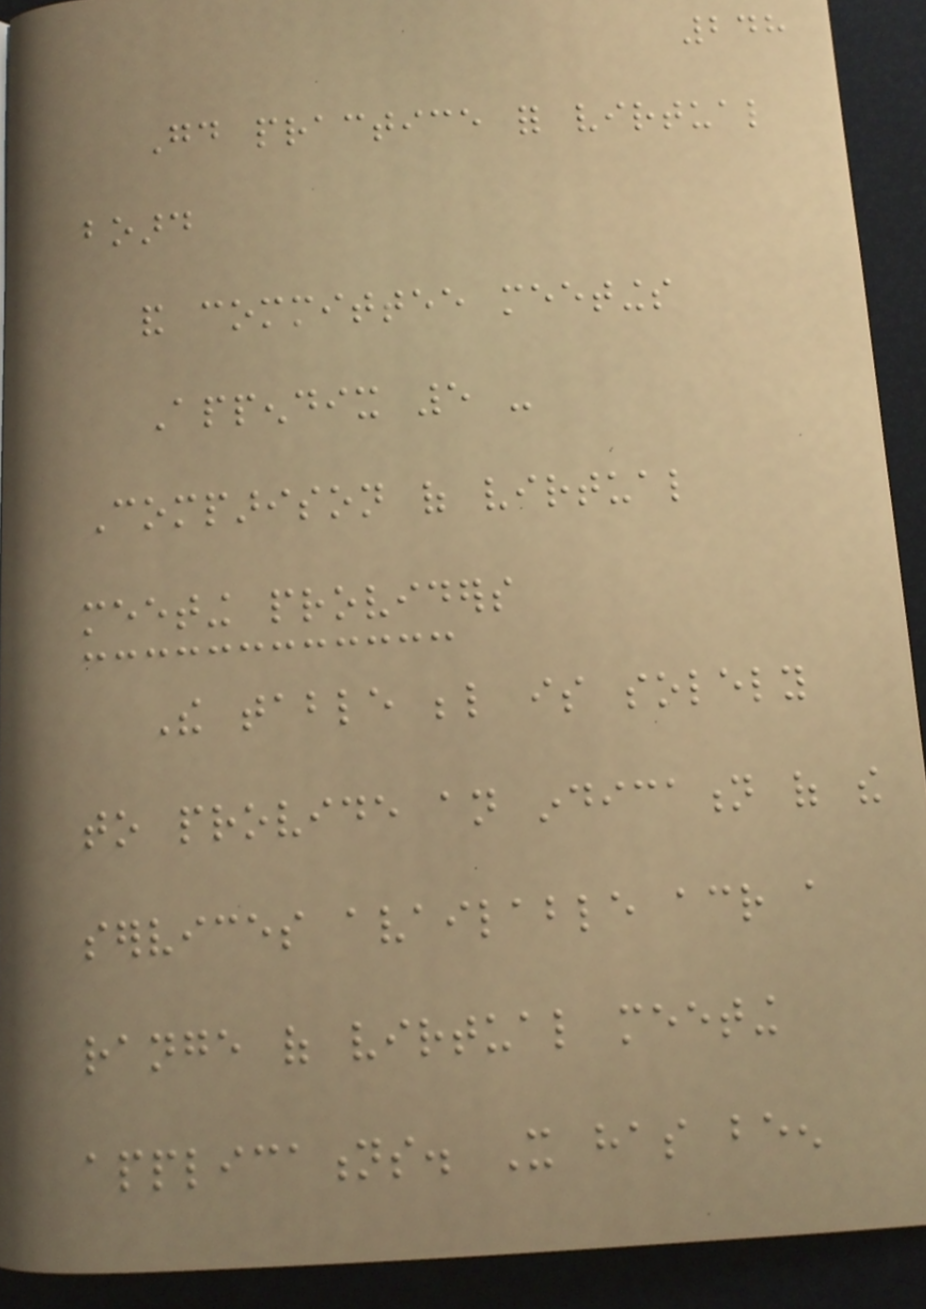248
Good practice for virtual
board
and committee meetings
Appendix 5 -
Comparison of virtual
meeting providers
The table below is solely
to provide an indication of the
services available across a
range of virtual meeting
applications. It has been
